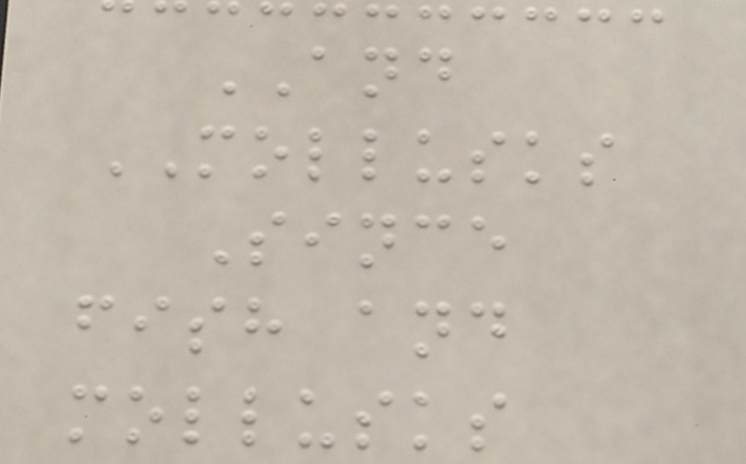AND
MOLLUSKS
Since
fish and
mollusks
